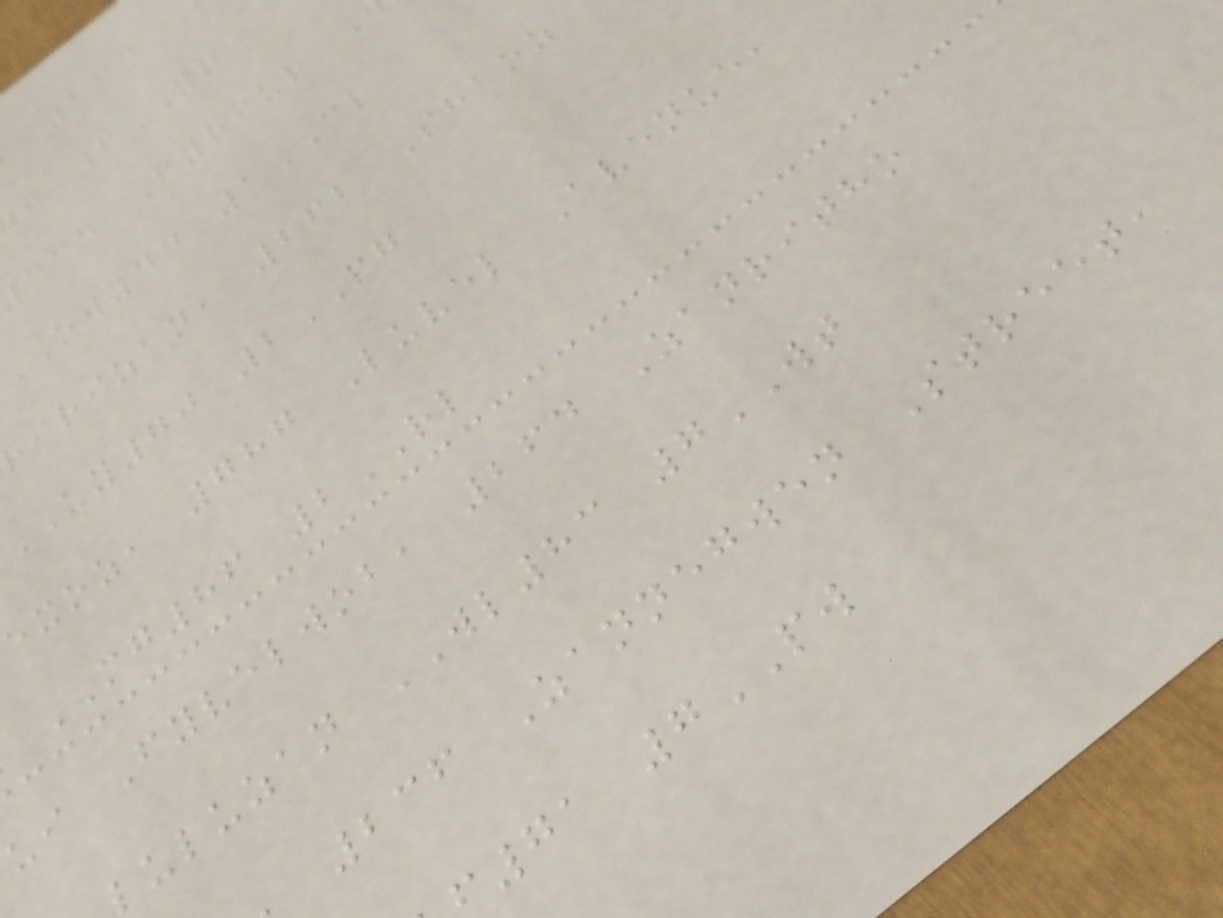j 6YQ
ccd Fyriur
ow44 1CL
irizan, 262 Shaoz
uy70 2PG
exoz, 787 Luvel Avenue,
MG86 2RL
ui Fyvelwob, 264 Zanritho
luluzan WL83 7WT
236 Zannegwen Street,
71 7PW
